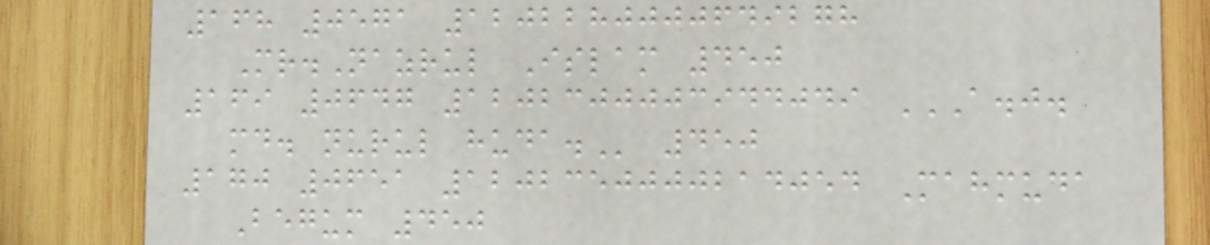168 0571 1202280000649278
Mr.Nazrul Islam 450
169 0647 1202300003944049 A.J.
MD. NURUL HUDA. 450
170 0651 1202350000214054 Mahmuda
Begum 450
